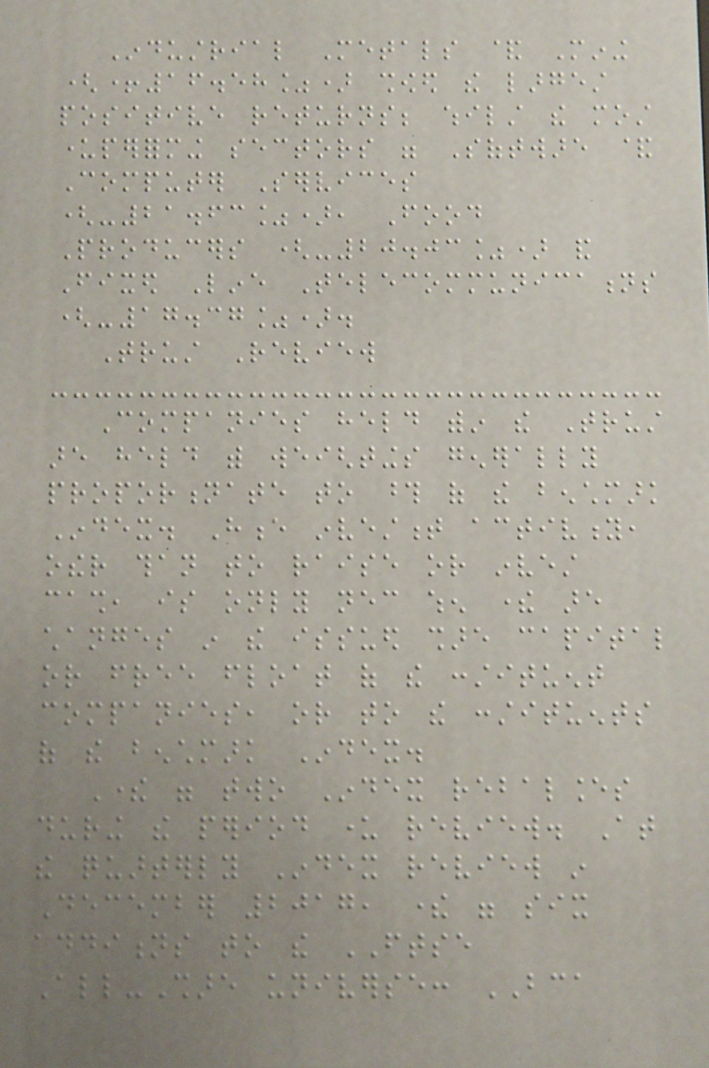Industrial Metals & Mining
(+16.58%) showed the largest
positive returns; whilst the most
underperforming sectors were Software &
Computer Services
(-21.63%), Food
Producers (-20.03%) and
Fixed Line Telecommunications
(-17.37%).
Trust Review
Companies held within the Trust
are held with weightings generally
proportionate to those of the benchmark
Index. Hence investment activity,
other than to raise or invest
cash, is only necessary when there are
changes in the issued share capital
or free float of the constituent
companies, or to the constituents
of the benchmark Index.
There were two Index rebalances
during the period under review. At
the quarterly Index review in
December 2017, there were six
additions to the FTSE
All-Share universe: BCA
